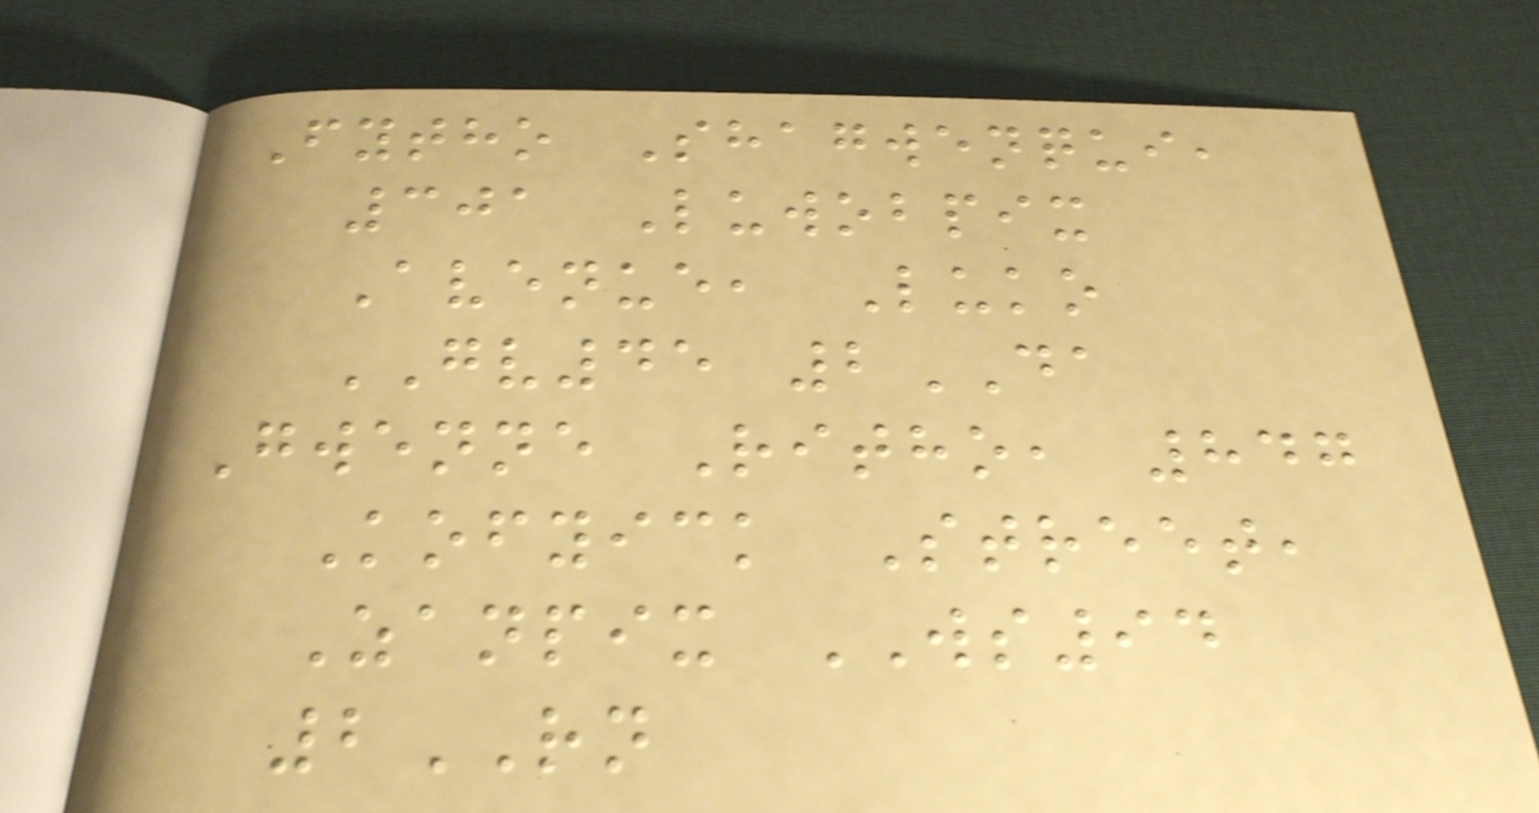Fytho Shagwenqui,
301 Luwobpix
Avenue, Luko
GV45 2DA
Gwenne Ritho, 847
Kofyick Street,
Zanpix WS94
2RN
